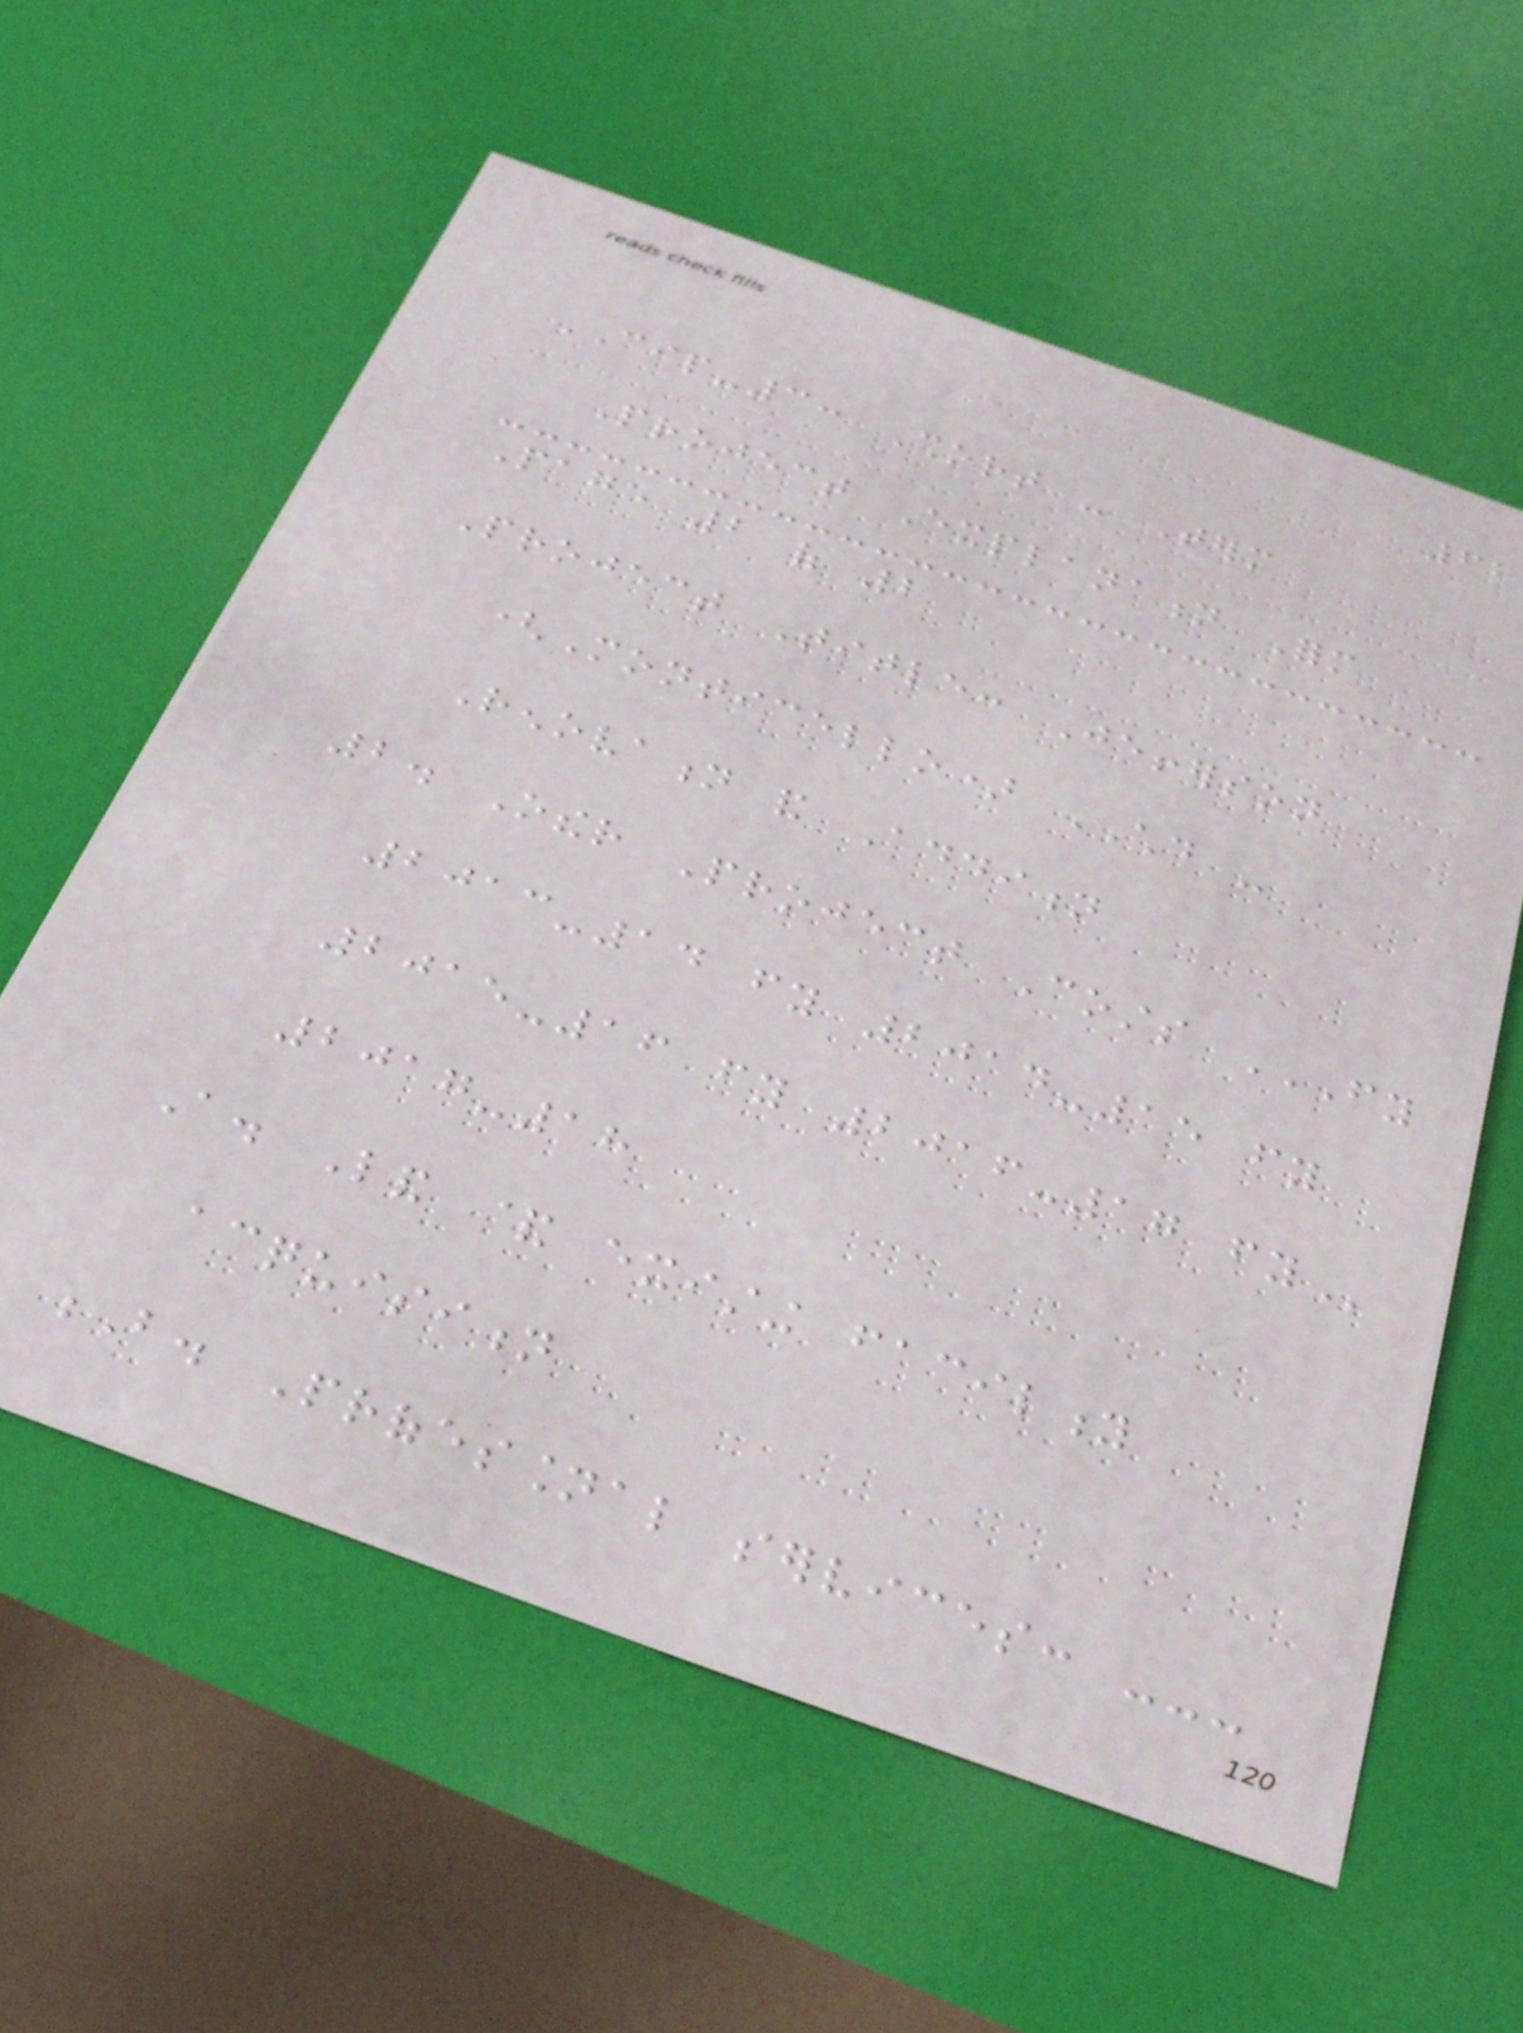62
CIP-3: Short - Term
Project Explanation Form
Page 2 of 2
Project Title: Jefferson
(Monticello) CHD -
Renovation and Addition
2. Other Project Costs FY
2013-14 FY 2014-15 FY
2015-16 FY 2016-17 FY
2017-18
A. Land & existing facility
acquisition
B. Professional services: ---
